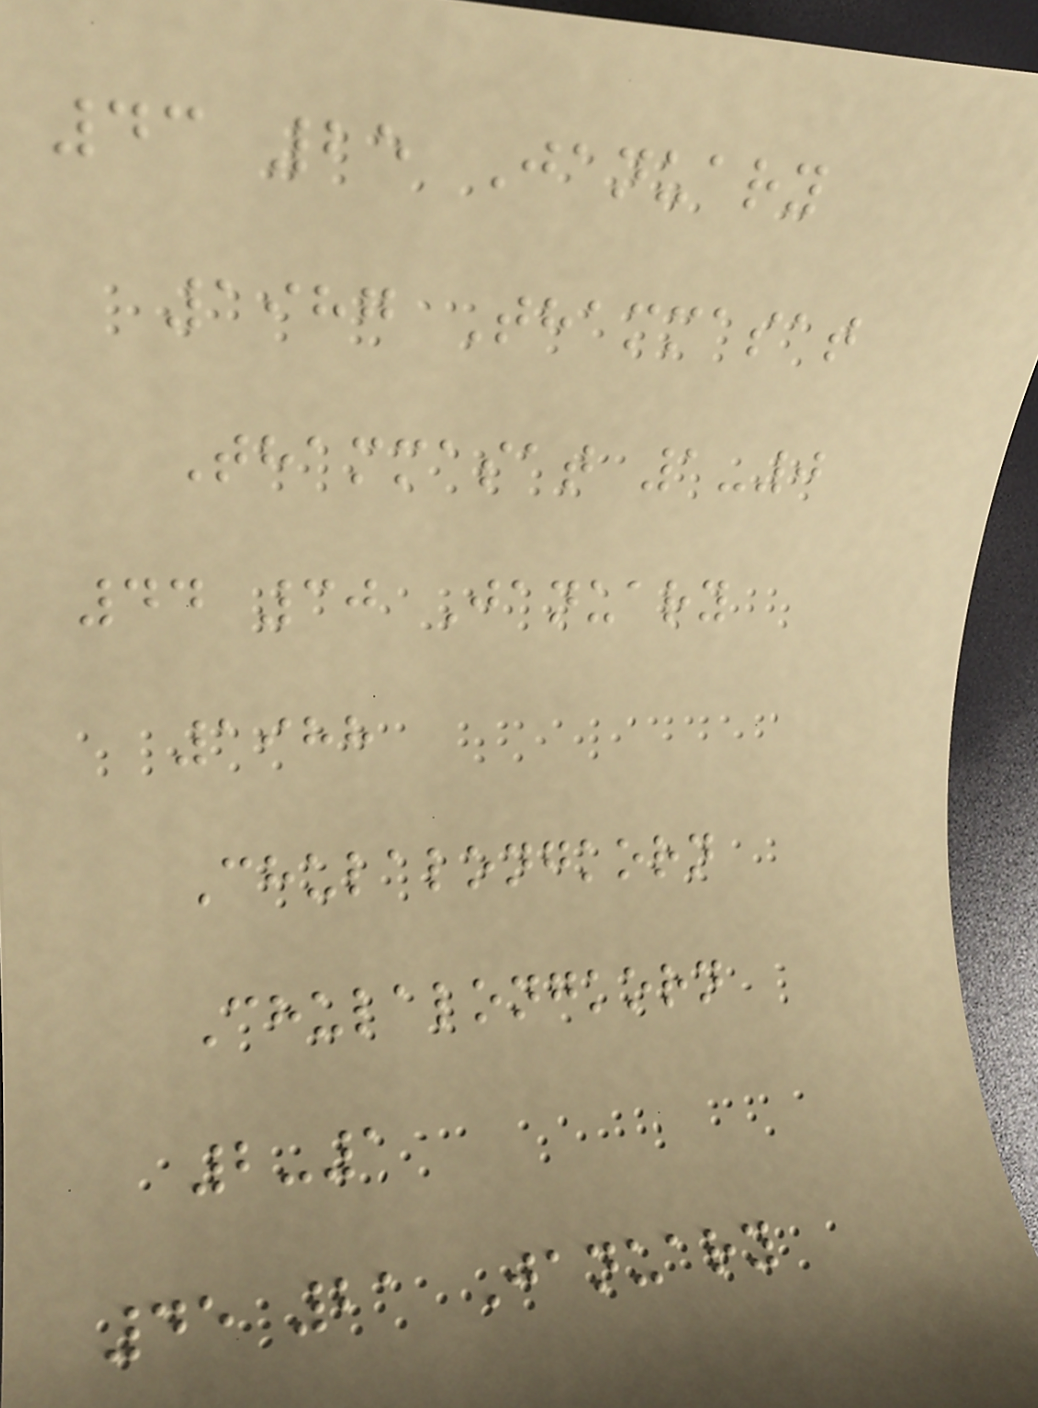43 25 January
1987 Thammasat
Thammasat 1-0
44 30 January
1988
Chulalongkorn
Chulalongkorn
2-1
45 21 January
